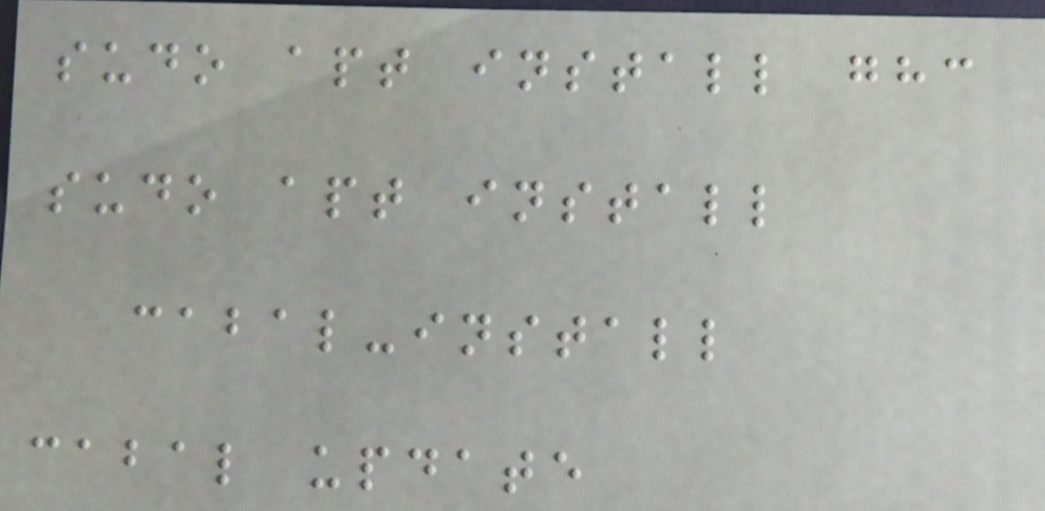sudo apt install ghc
sudo apt install
cabal-install
cabal update
